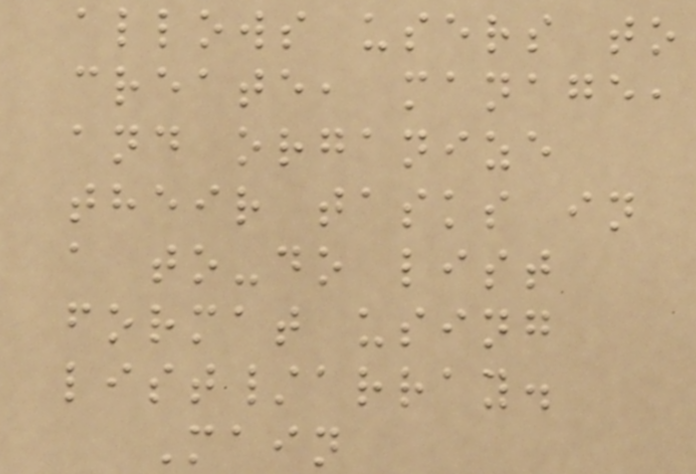allows users to
create, manage,
and organize
their tasks in
a to-do list
format using
list/array.
Main
